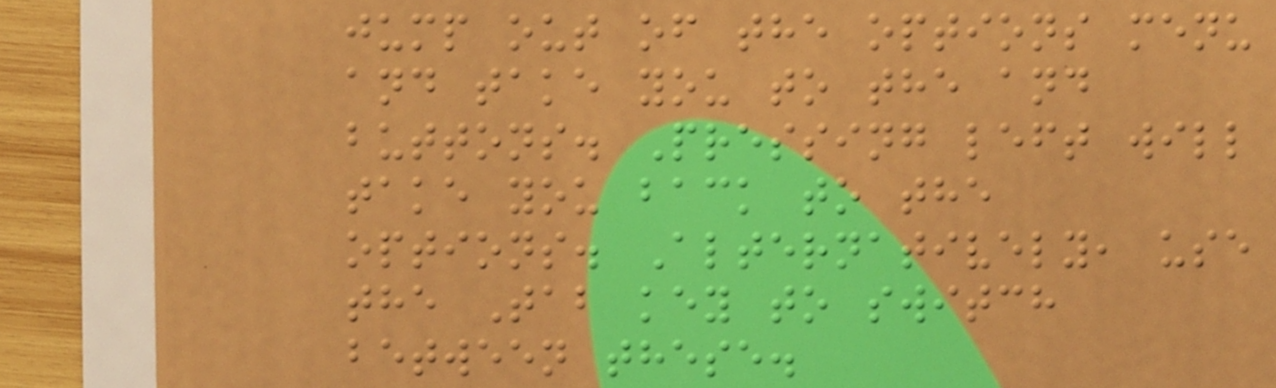jump out of the options menu
and take you to the and
buttons. Pressing left will
take you back to the
options. Alternatively, use
the Tab key to switch
between these.
